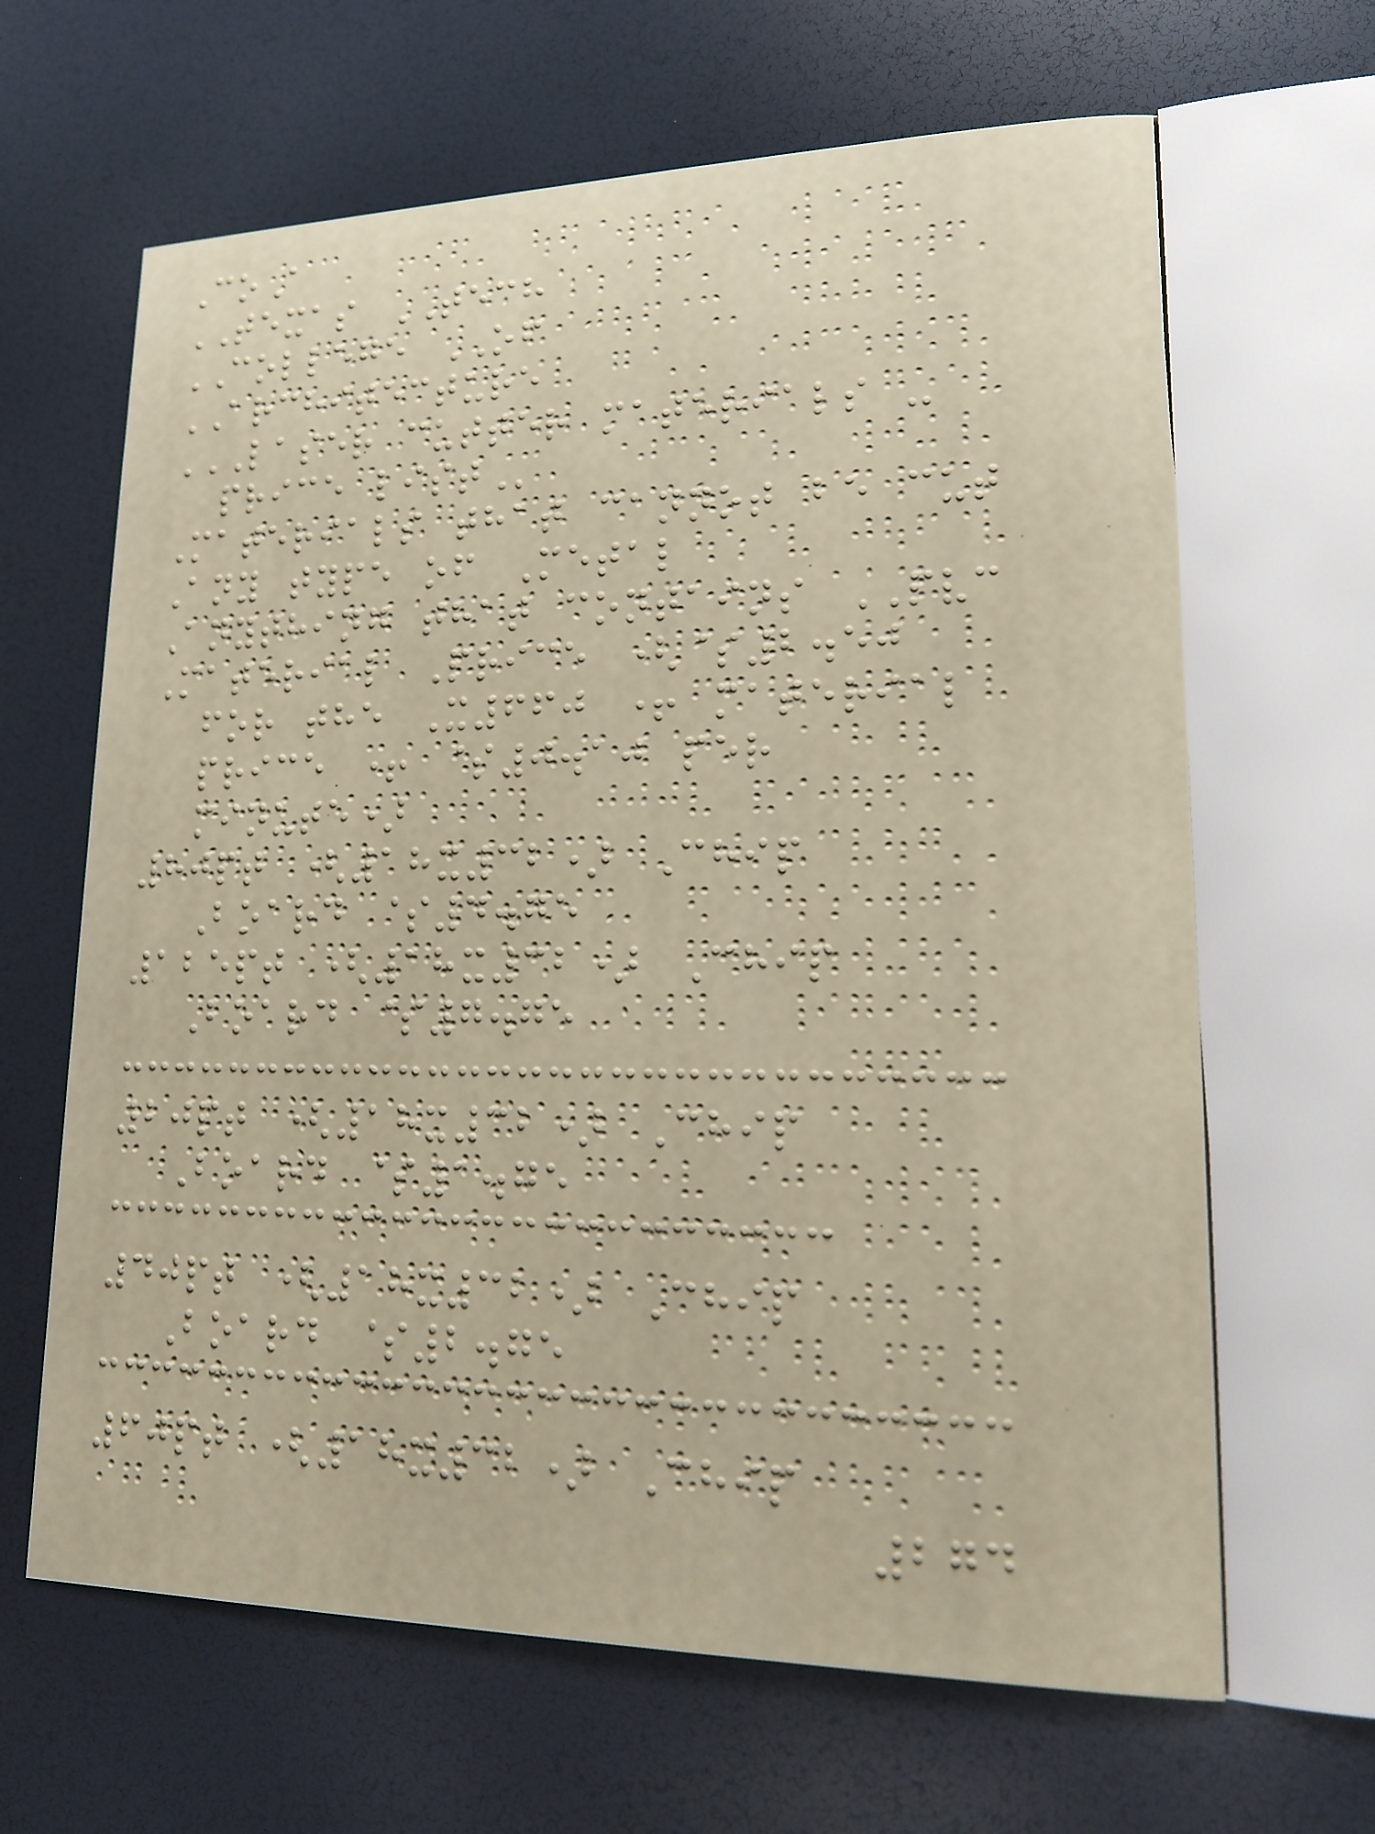CoA
TEXAS TECH
COLLEGE OF
ARCHITECTURE
LASER CUTTER MATERIALS -
PRICE LIST
Materials that cannot be cut
Any type of Metal
Anything that contains PVC
Material Price ($2.50
for the X660 + material
price + $0.10 per
minute)
80pt (18x32) Chip
Board $4.75
125pt (18x32) Chip
Board $7.75
20pt (18x32) Chip
Board $1.75
40pt (18x32) Chip
Board $2.75
60pt (18x32) Chip
274
